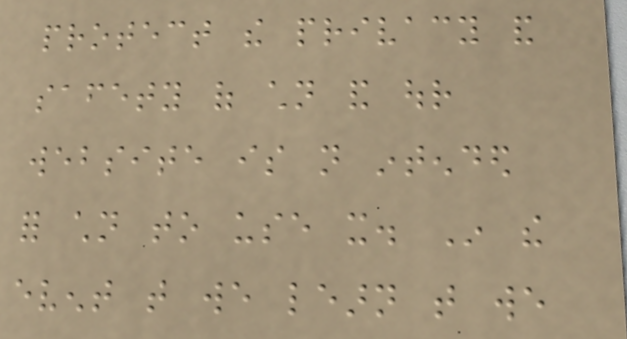protect the privacy and
safety of children and our
website is not intended
for children to use it. In the
event that we learn that we
